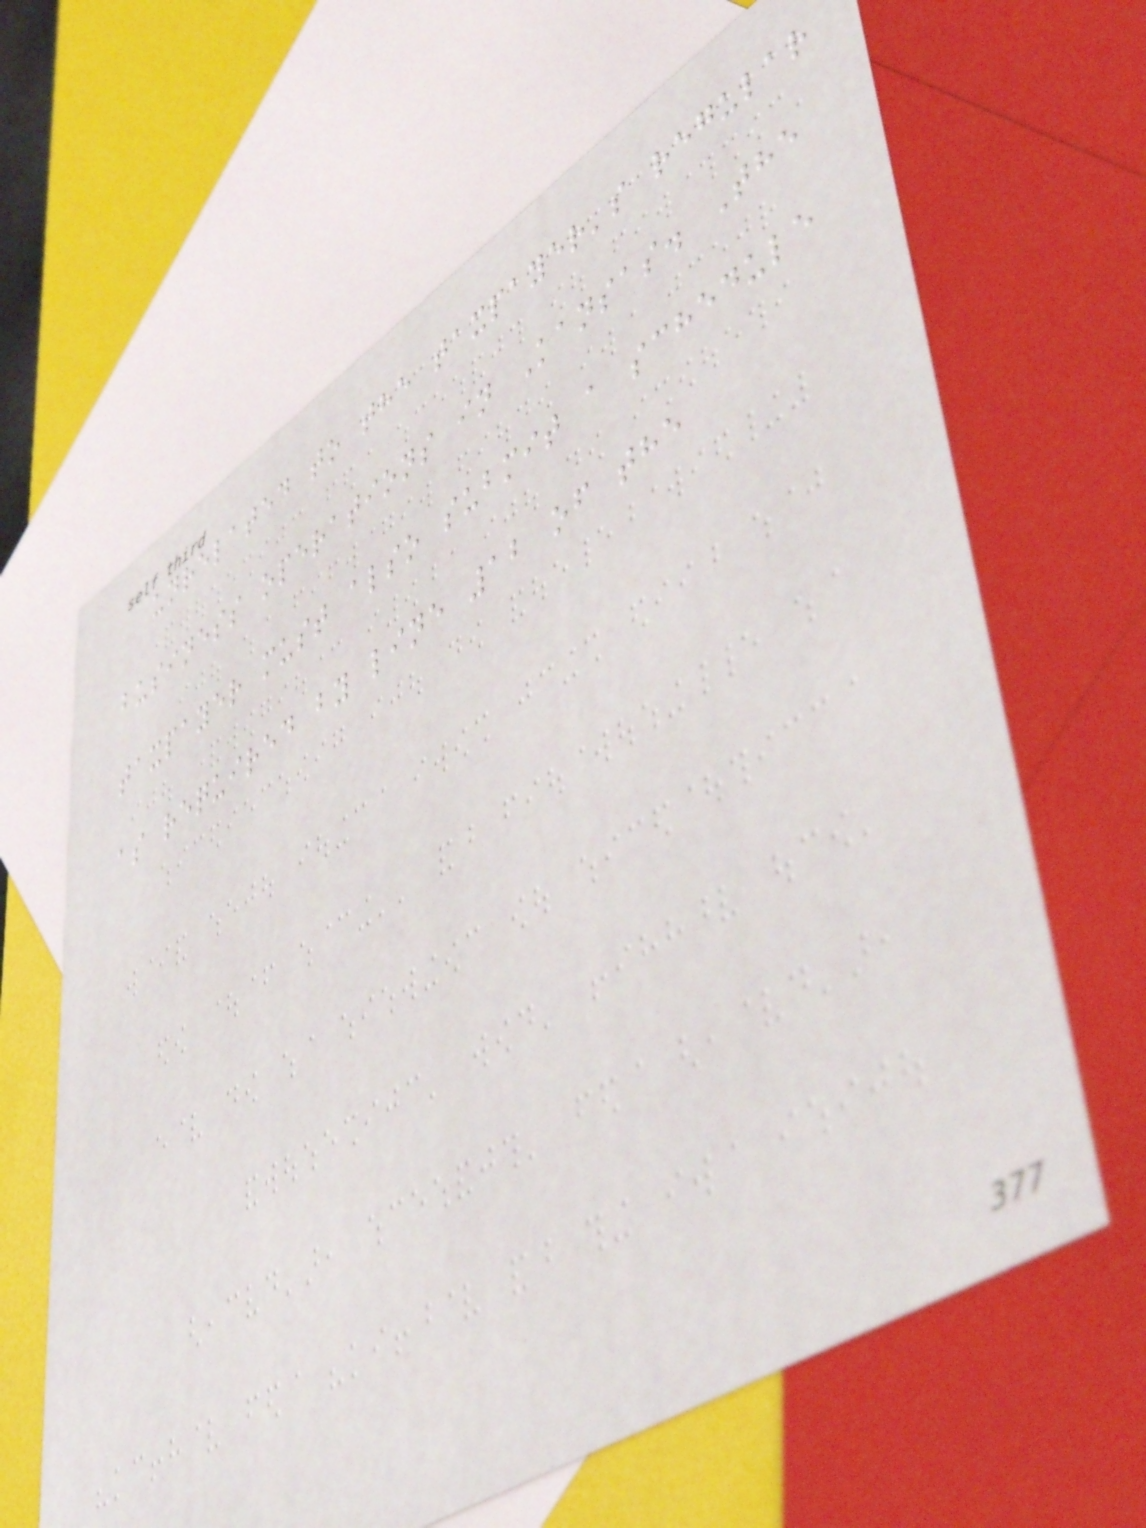unrelated to the taxpayer's regular
business operations in Kansas. The
taxpayer must also submit a schedule
as required by line 12 of the
